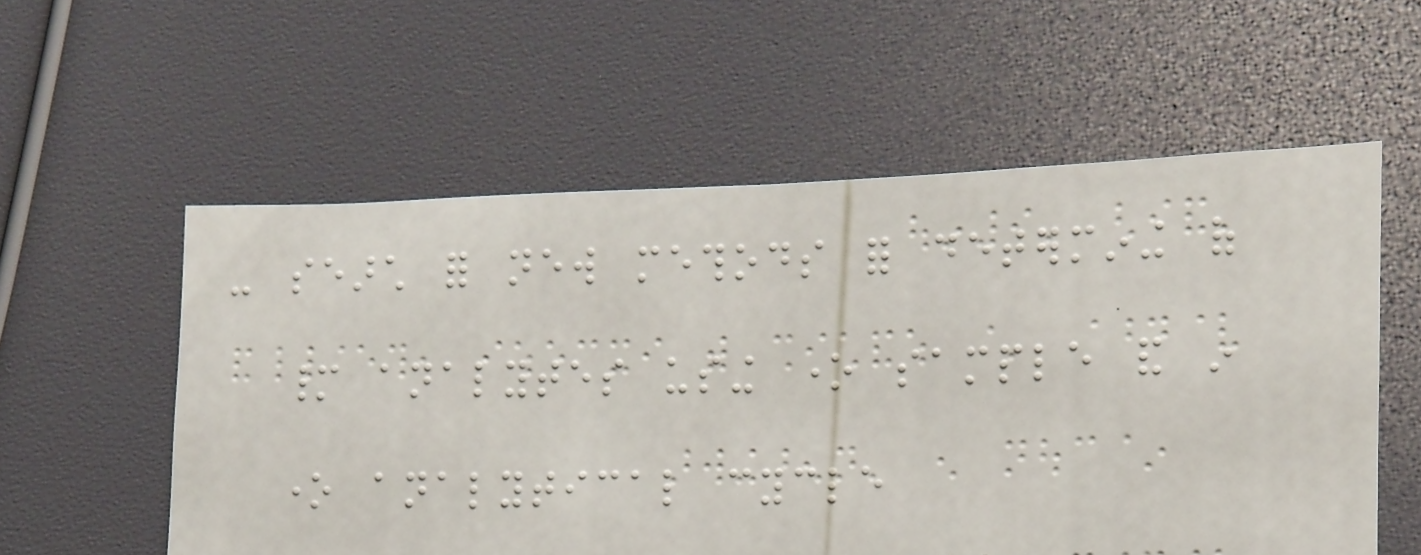- search for new methods for determining of
many analytes using one sample and in
one analytical cycle
